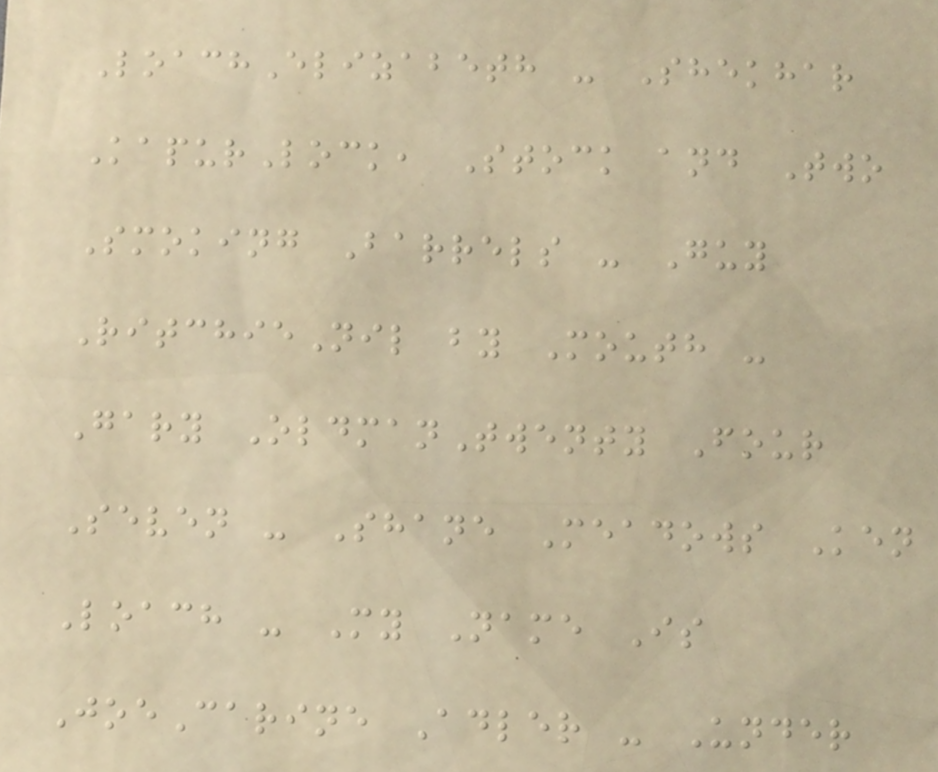LoachElizabeth - Shekhar
KapurLock, Stock and Two
Smoking Barrels - Guy
RitchieNil by Mouth -
Gary OldmanTwenty Four
Seven - Shane Meadows Ken
Loach - My Name Is
JoeCarine Adler - Under
